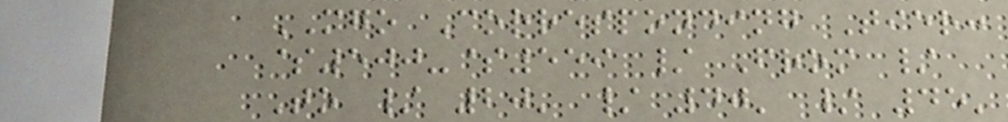MGO Corresponding Tier:
$500-$559 / From /
To / 20' / 40' / 45'
